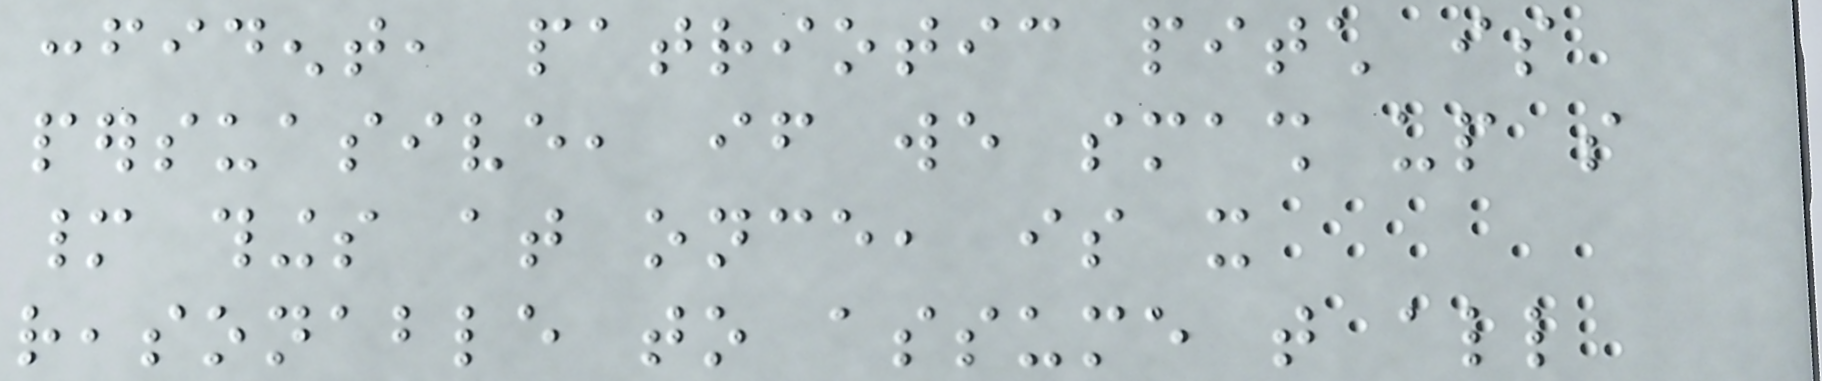confident, patriotic pitch is
persuasive, if we smash up so
many things at once, is it
reasonable to assume that all
